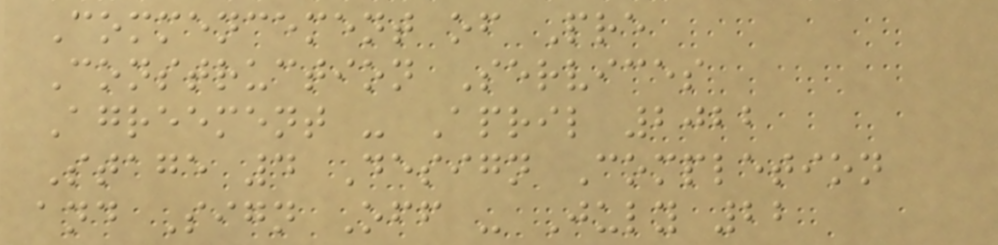Commencement of Pre
Construction Services
Agreement - April 2022
Stage 4 Design Completion
and Sign Off - July 22
